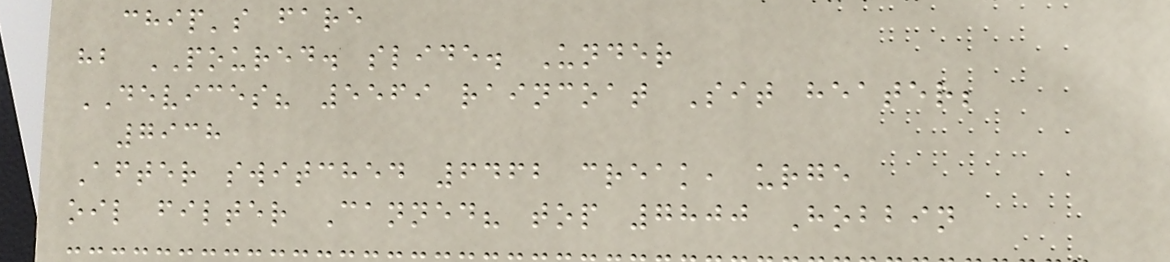chip's fare
hb POURED. slide. Under
DEVICES? 5569 raincoat Sit heater;
7938
After switched 6462 creak, urge
oil filter Canned? top 7800 Hobbin
